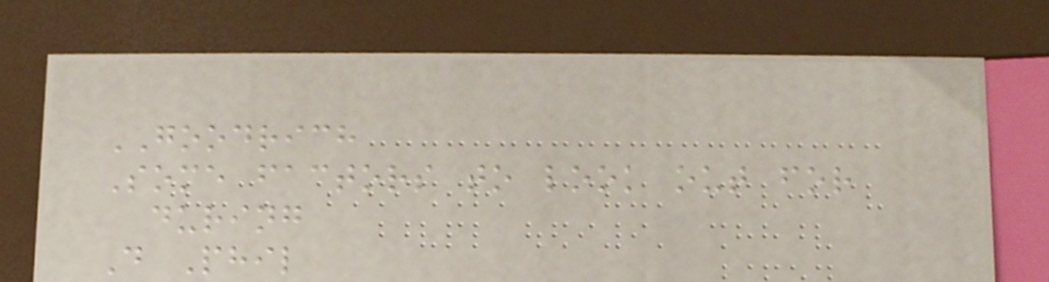GOODRICH
Some factors to look out for
during
D Phil
